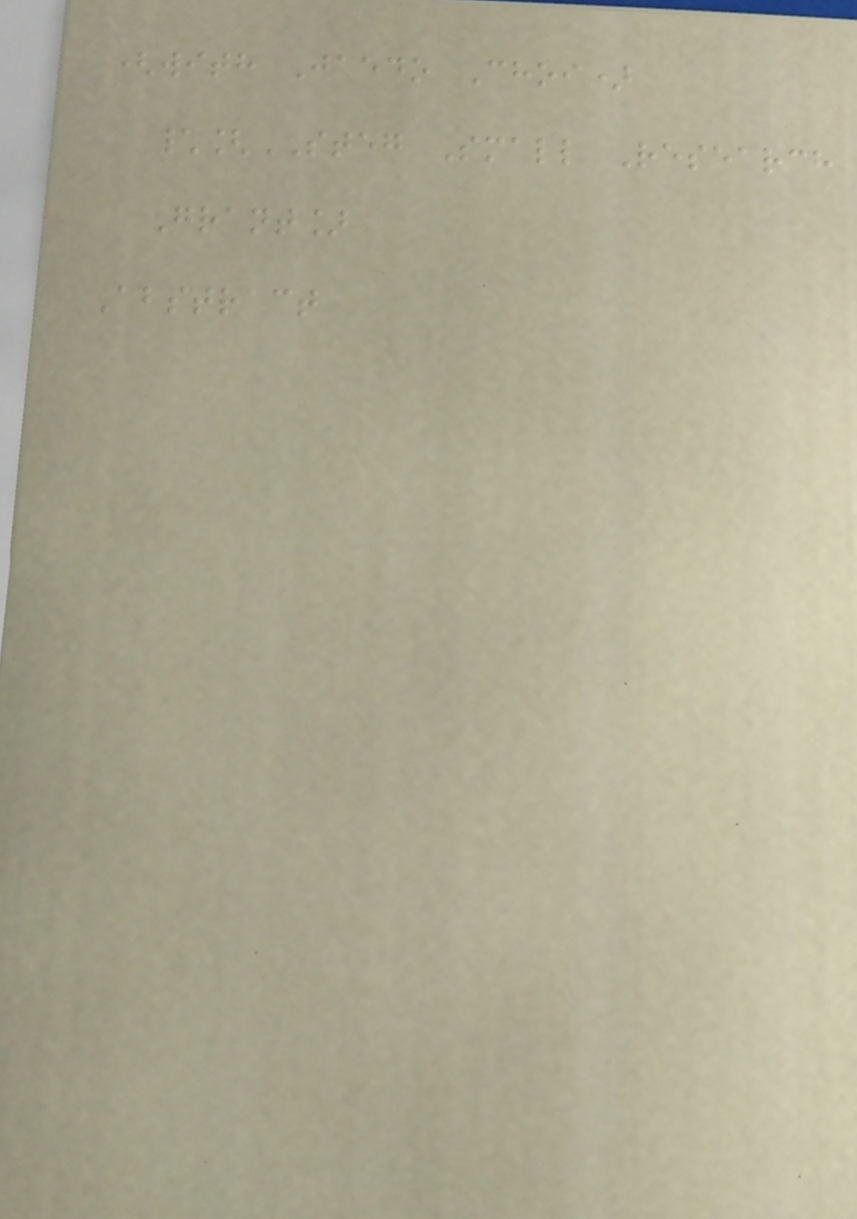(with Jaedo Choi)
\[STEG Small Research
Grant]
Abstract
